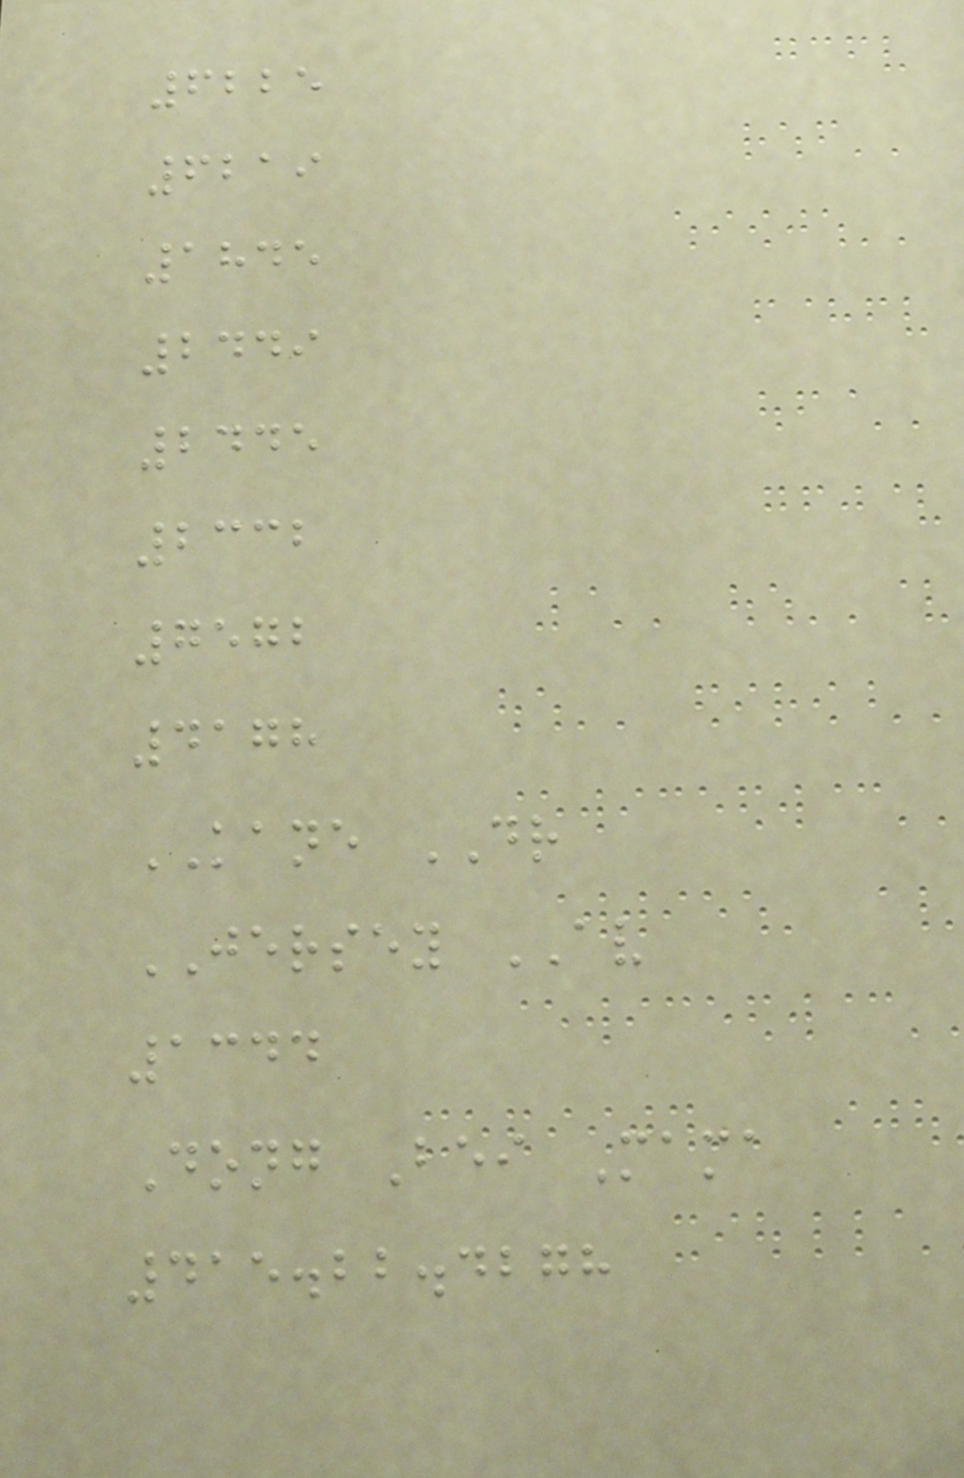6225
6219
1845
2449
2445
2332
7572
4178
KANE DR
JERSEY AV
1344
Dong Bei Mama
415.22.4278
